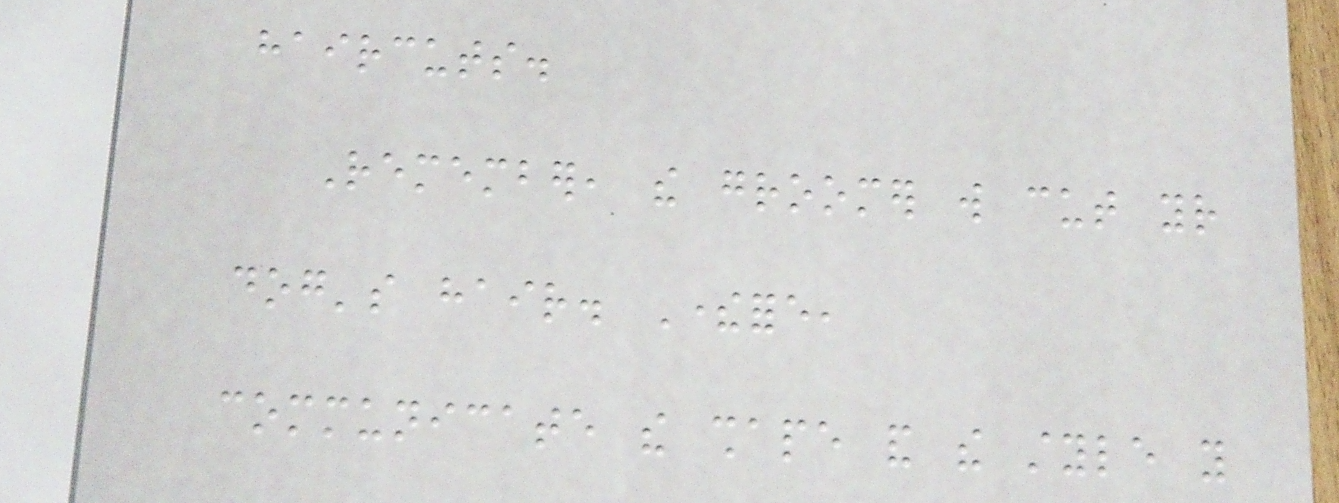haircuts.
Remember, the groomer will cut your
dog's hair. Therefore,
communicate the shape and the style you
